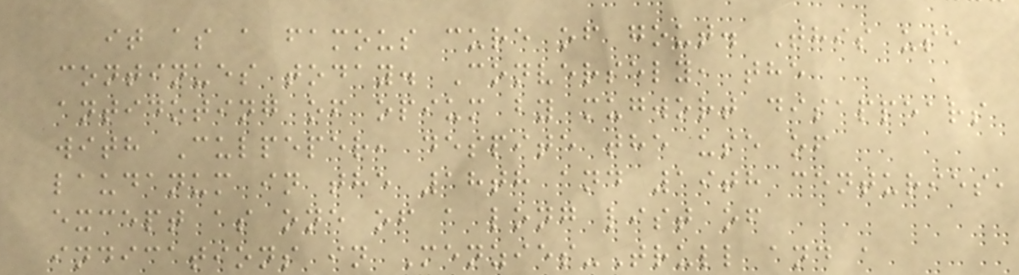it as a famous cure of gout. This use
continues today. Conversely, the
antidoting of opium by mugwort disappears
with Culpeper, despite the use of
laudanum in the 18th and 19th centuries,
except as one of a long list of
indications in Menzies-Trull and a
